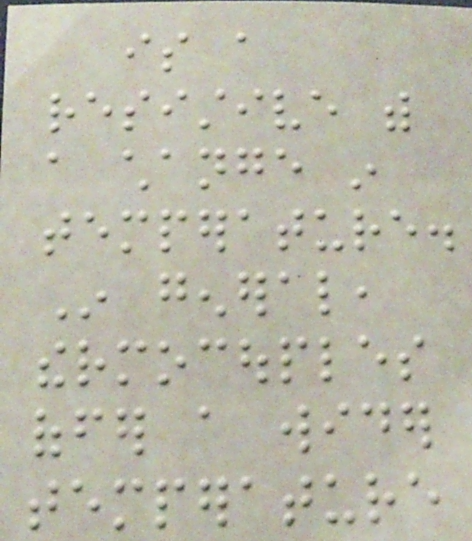is a
resistive with
a change in
temperature.
In general,
thermocouples
offer a wider
temperature
